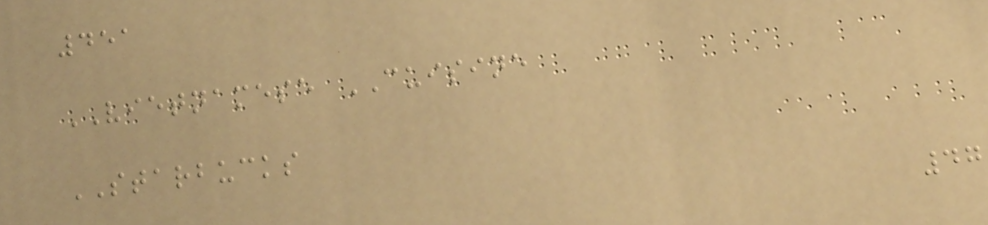451
VIETNAMESE CUISINE
STARBUCKS
47
